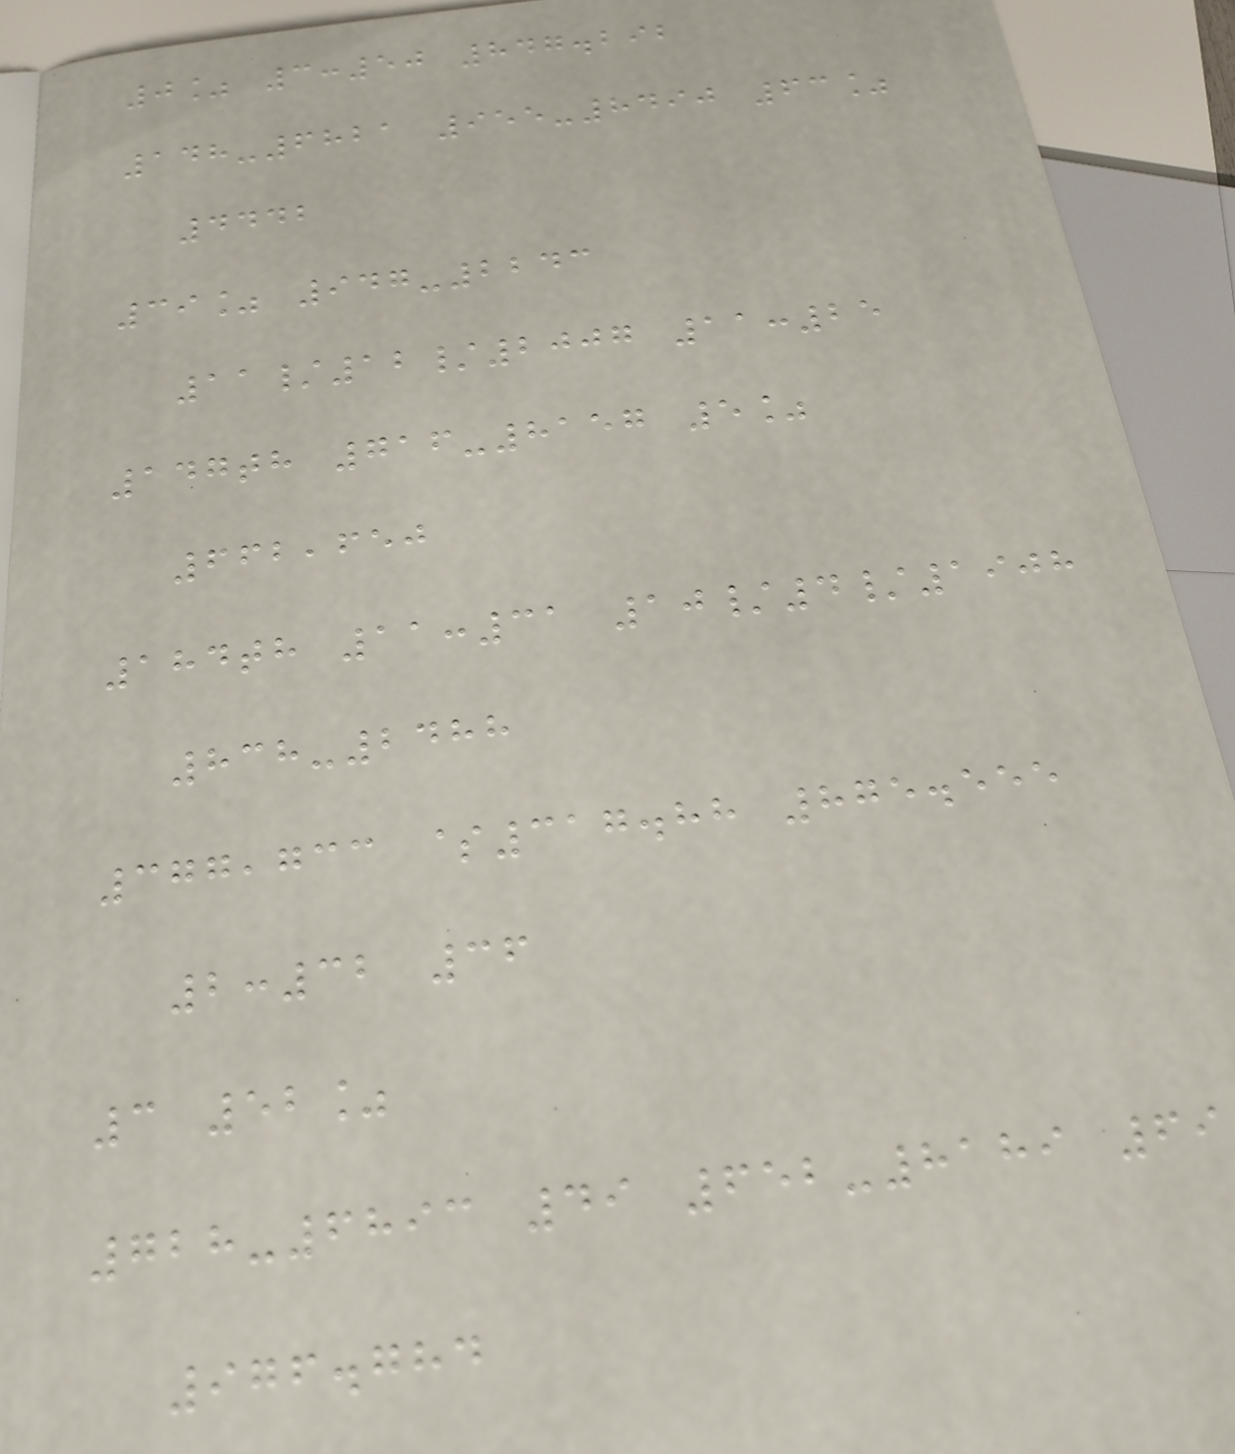0% 3:50 847.292
148-6821 955-8490 63%
4442
39% 947-2243
11/12/2007 11:25
147th 716-8157 5%
662,650
184th 11:31 10/4/1908
838-2488
377,733 $317.88 875.555
2:32 36
3 52%
728-6893 49 652-8189 69
976.784
